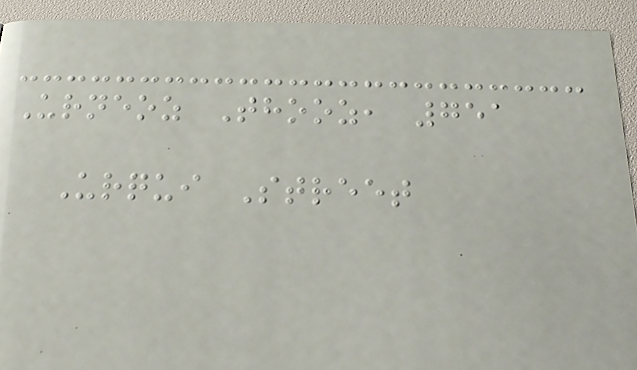Urneoz Thooz, 751
Urqui Street
